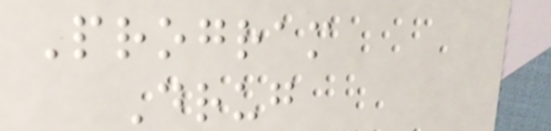Program
Drug
